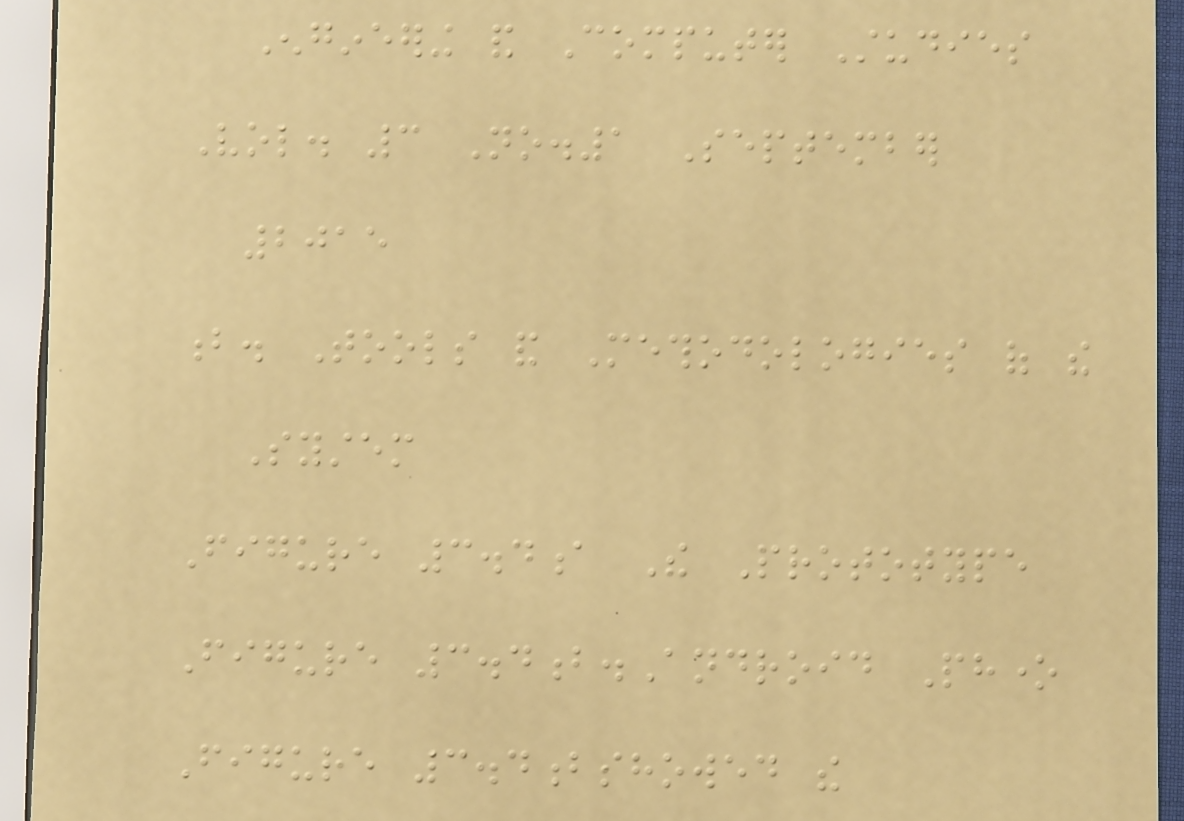Engineering and Computer Studies
Vol. 3 No.1 September
2015
b. Tools and Methodologies of the
System
Figure 3.4a The Prototype
Figure 3.4b.Android Phone
Figure 3.4bshowed the
